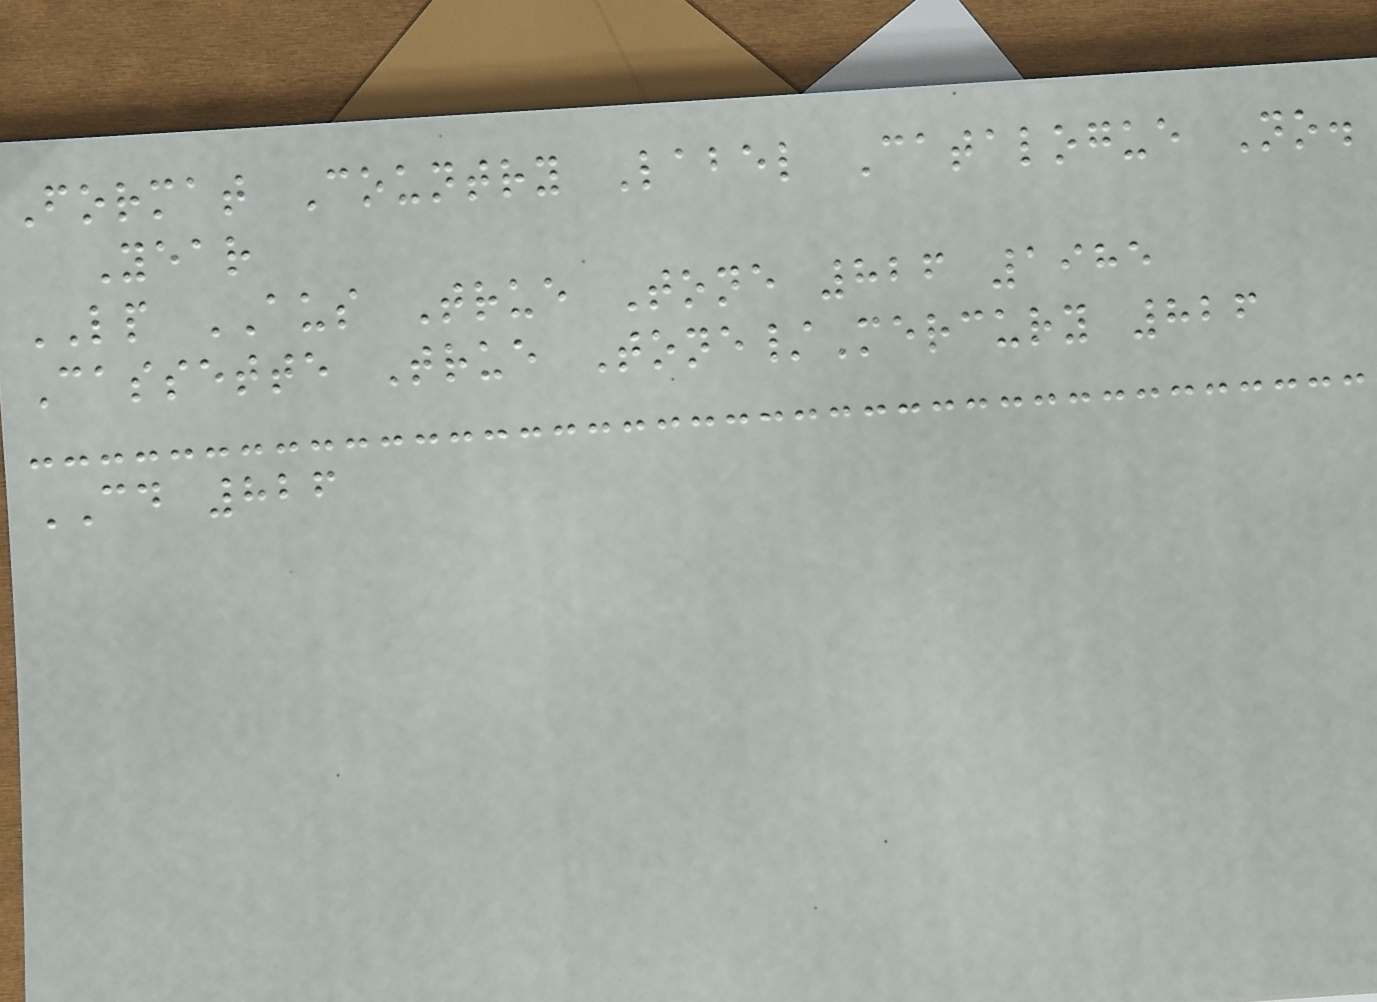Format Country Label Catalogue No.
Year
LP AUS True Tone 826 1985
Cassette True Tone/Mercury 826
CD 826
